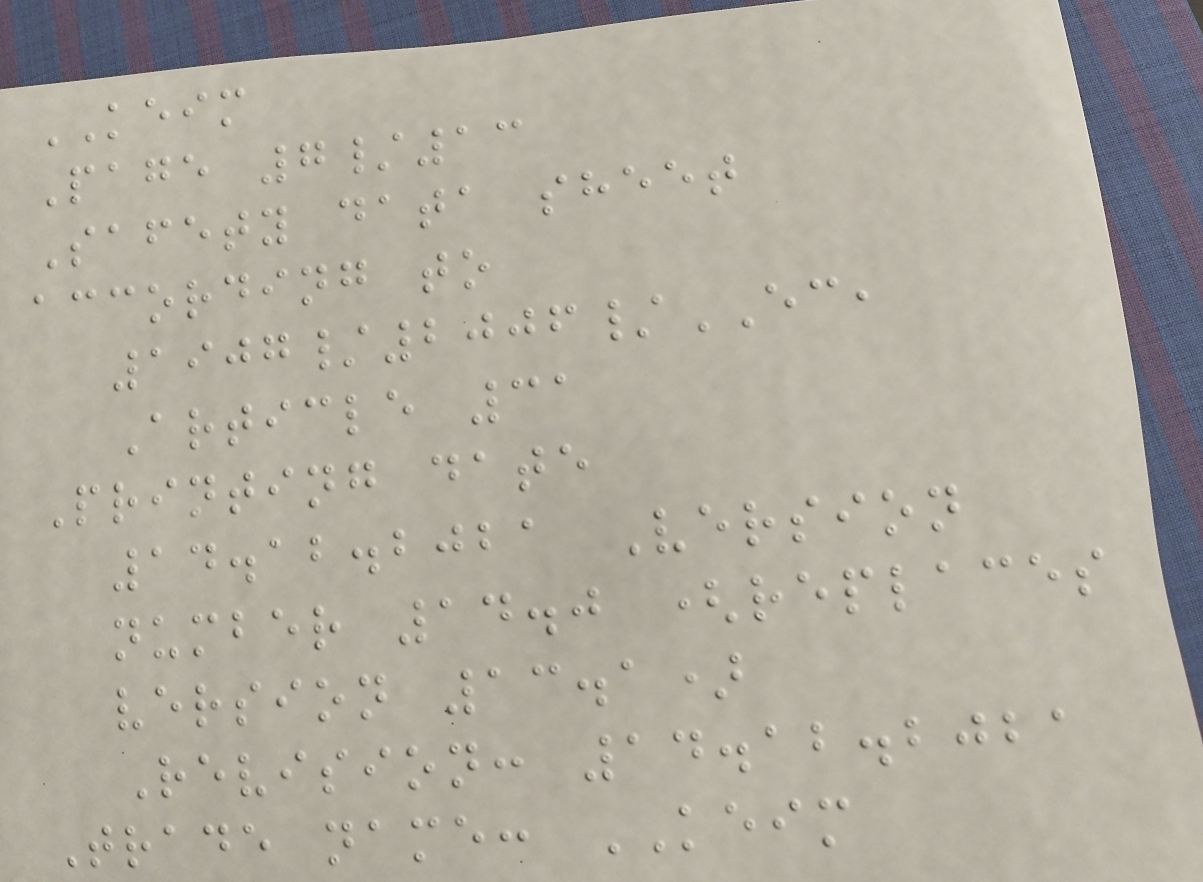KEIM
Page 7/13
Safety data sheet
according to
1907/2006/EC,
Article 31
Printing date
14.12.2021 Version
number 14.0 (replaces
version 13.1)
Revision: 14.12.2021
Trade name: KEIM
